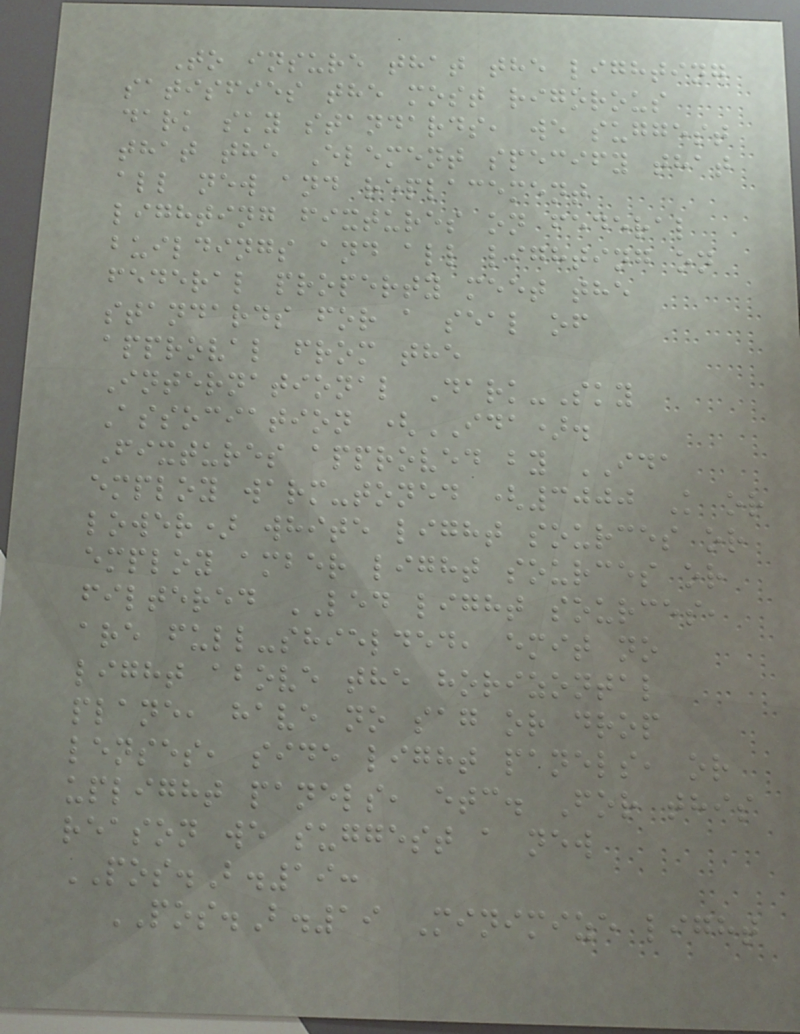To insure that the lighting
satisfies the most rigorous
dark sky standards, we suggest
that the Element specify that
all new and replacement
lighting fixtures on federal
buildings and all lighting on
federal property meet the
standards for a seal of
approval from the
International Dark-Sky
Association (IDA).
Fixtures approved by IDA
employ warm-toned (3000 K or
lower) white light sources or
employ amber light sources or
filtered LED light sources,
are full-shielded, emit no
light above the horizontal
plane, have no sag or drop
lenses, side light panels, or
uplight panels, etc. For this
reason we suggest a new
POS.B.19:
POS.B.19 Minimize light
